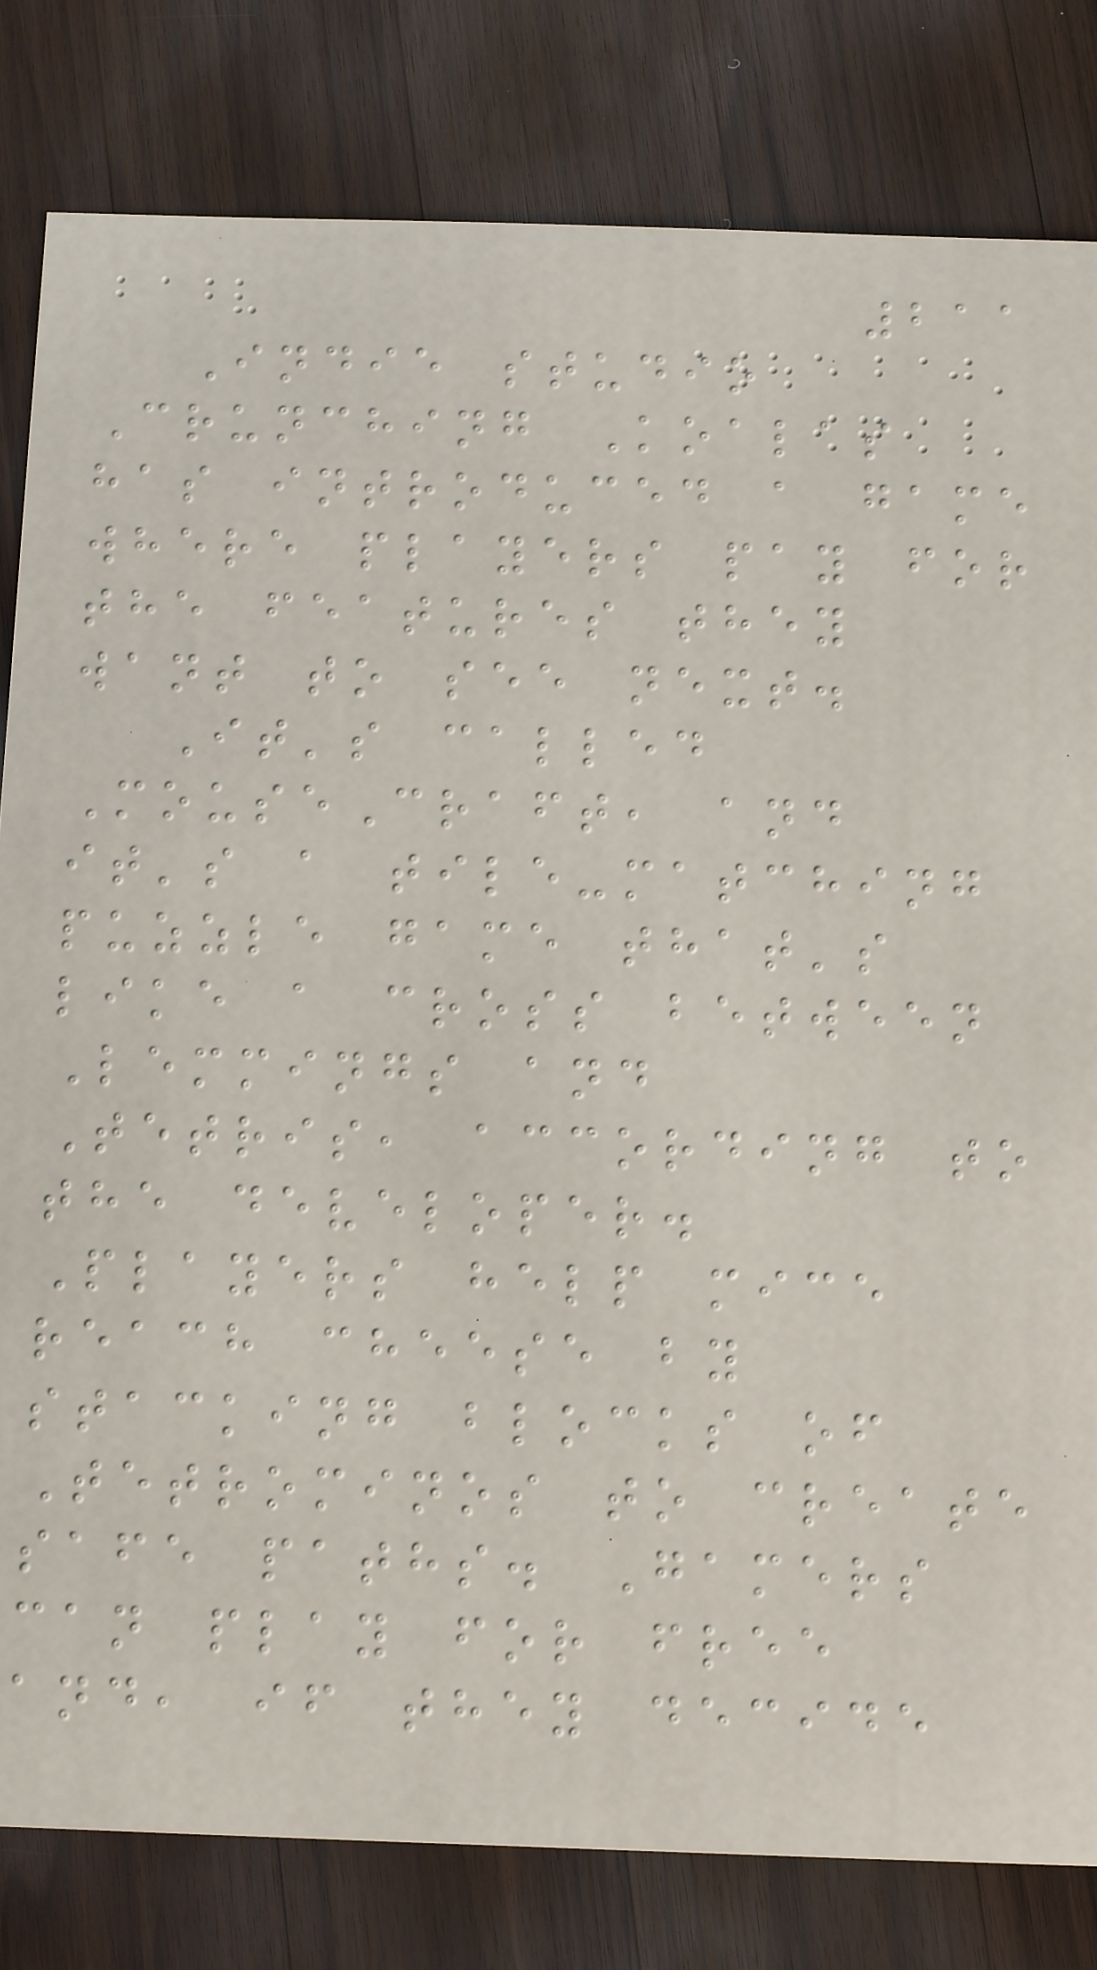211
Indie studio
Crunching Koalas
has introduced a game
where players pay for
the features they
want to see next.
It's called
MouseCraft, and
it's a tile-matching
puzzle game that's
like a cross between
Lemmings and
Tetris, according to
the developer.
Players help mice
reach cheese by
stacking blocks of
Tetrominos to create
safe paths. Gamers
can play for free
and, if they decide
